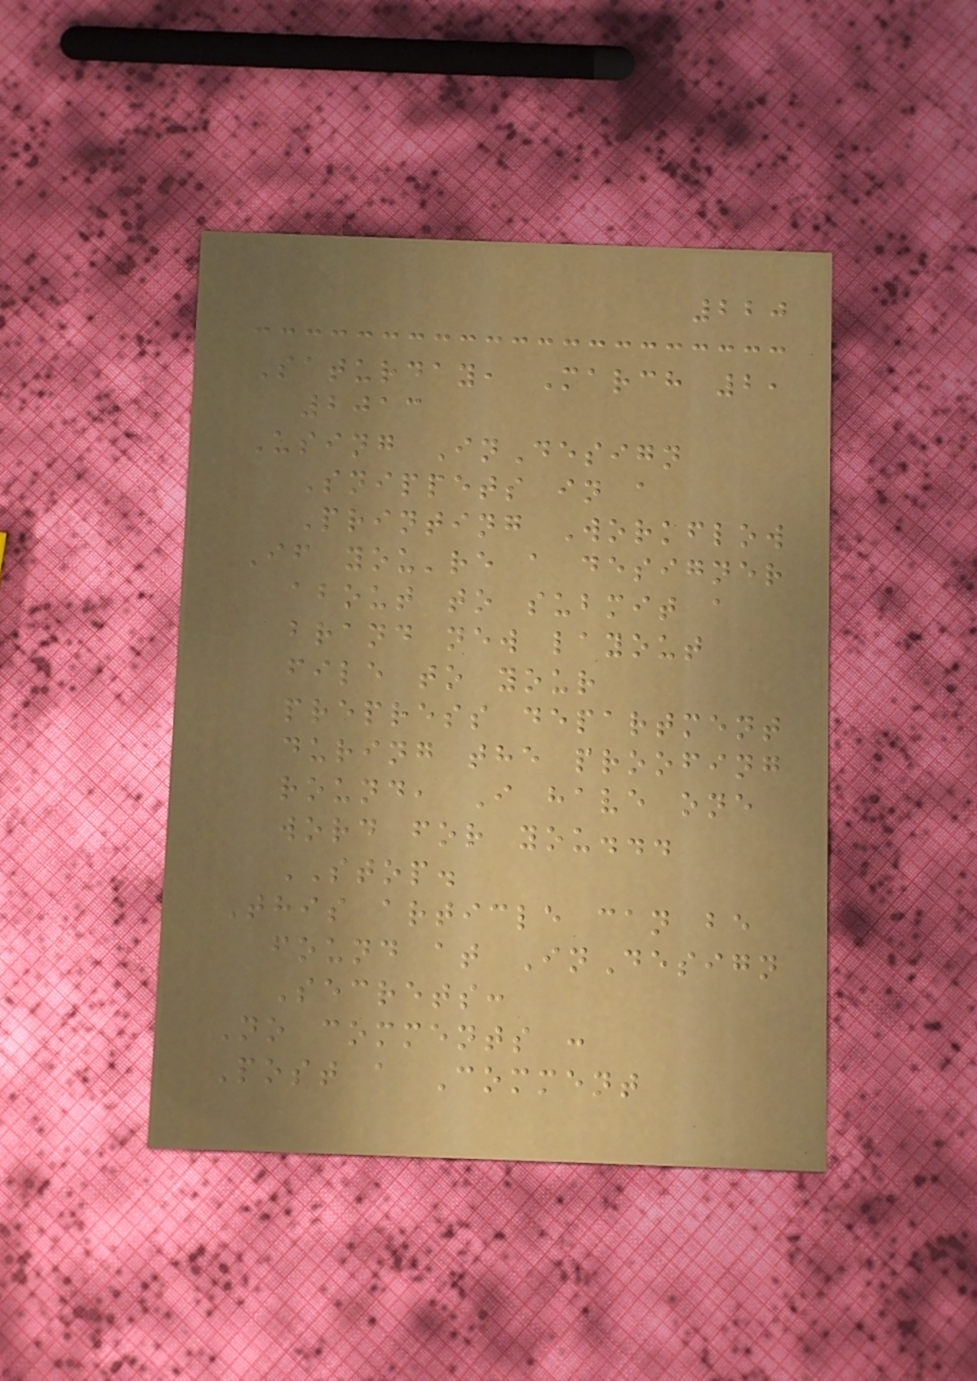220
Saturday, March 2,
2013
Using InDesign
Snippets in a
Printing Workflow
If you're a designer
about to submit a
brand new layout
file to your
prepress department
during the proofing
round, I have one
word for you...
STOP.
This article can be
found at InDesign
Secrets:
No comments :
Post a Comment
